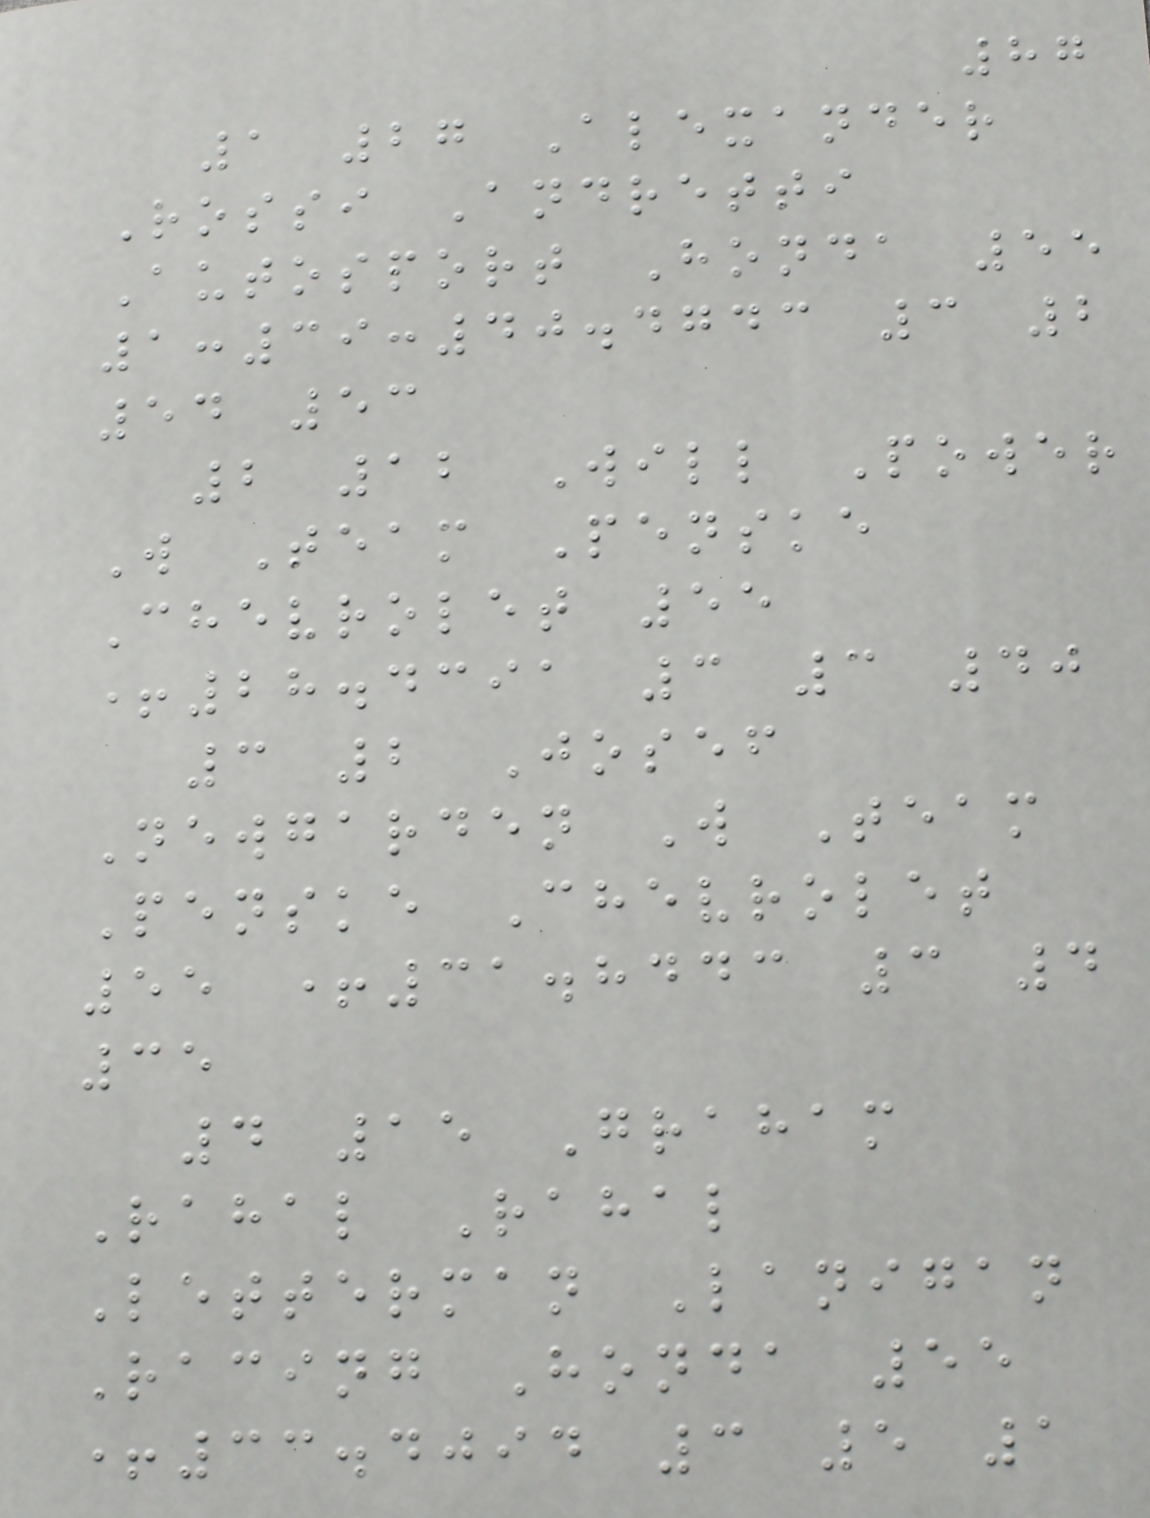87
1 27 Alexander
Rossi Andretti
Autosport Honda 55
1:39:40.4743 3 2
54 53
2 12 Will Power
W Team Penske
Chevrolet 55
+28.4391 3 3 40
3 2 Josef
Newgarden W Team
Penske Chevrolet
55 +31.8443 3 4
35
4 15 Graham
Rahal Rahal
Letterman Lanigan
Racing Honda 55
+33.4094 3 5 1
